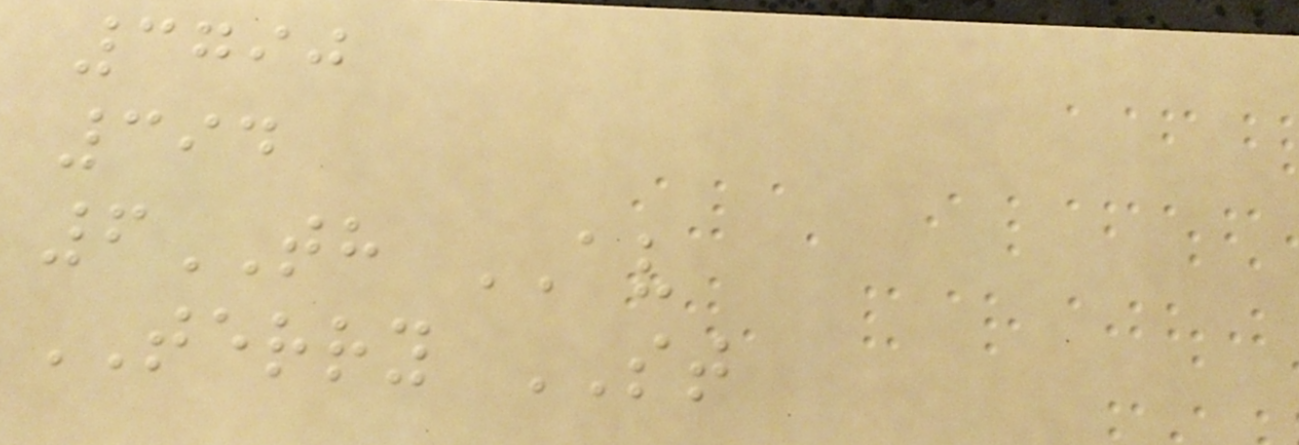3790
394
6TH AV
TERRY ST
